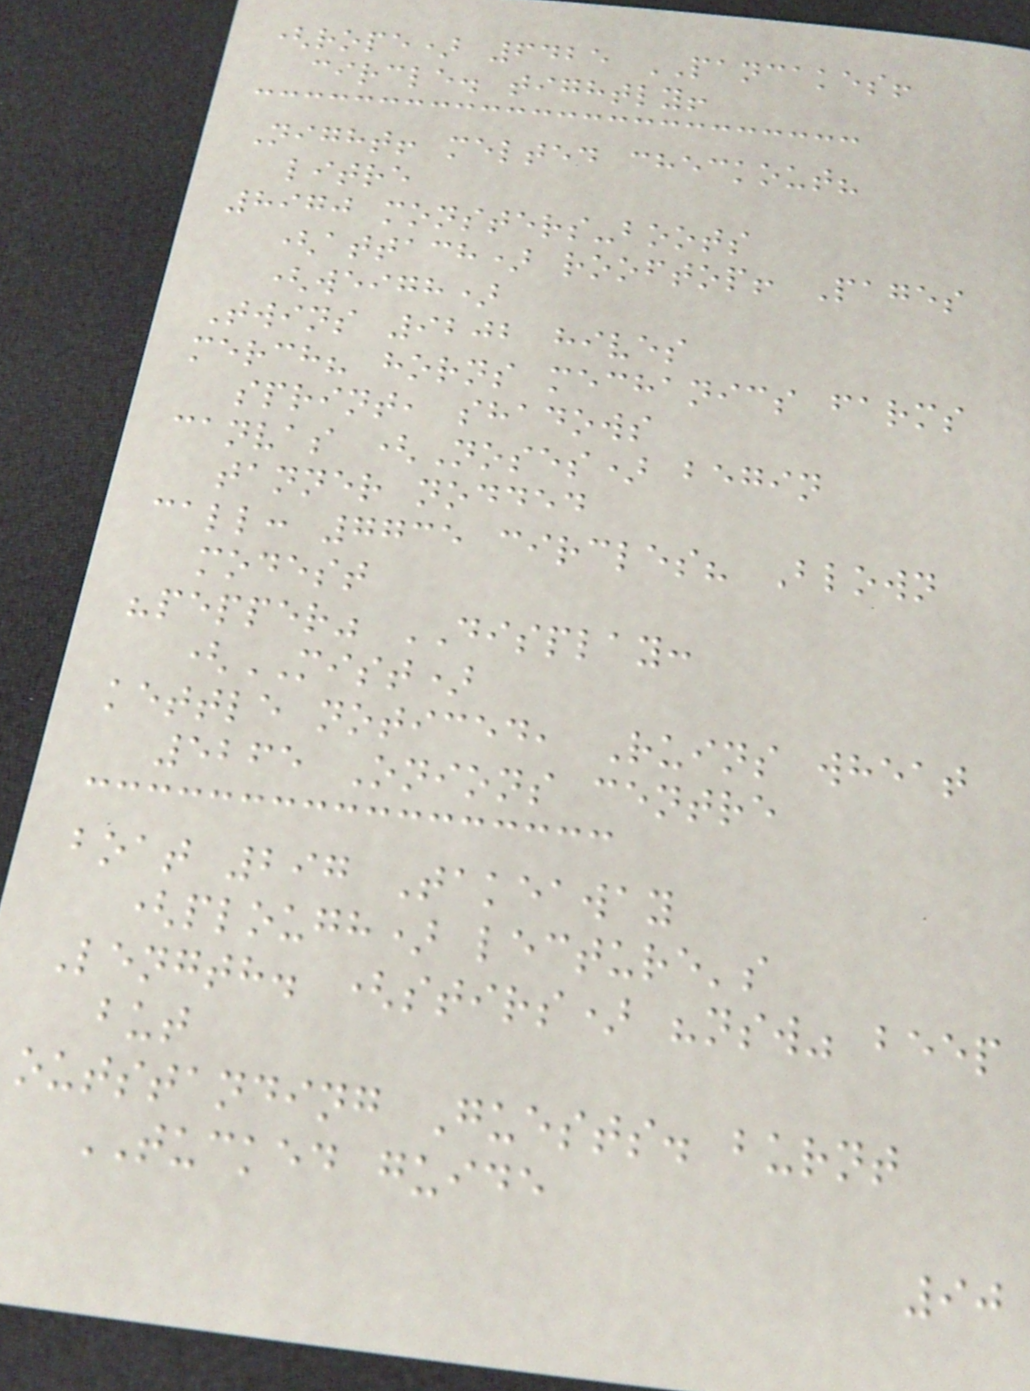(rope) 6425 PANCAKES!
circle. tightly!
Night! melted checkout?
litre
8970 monsters-boots
(attach) rooftop! Pages
(weigh)
Twins 9202 hives
merch? horns mechanics farms
sprint, shadows
canvas (Noses) begin
tanner nodded
call: 7735 circles? Blown
modest
"pepper" DISPLAY:
(MIST)
kettle noticed, Ruins wheat
5265 Onions centre
boat 297 Takeaway
(plough) lecture's
Length. (stirs) "nsw" beep
but
outstanding Guests. burnt
TUCKED guide
90
